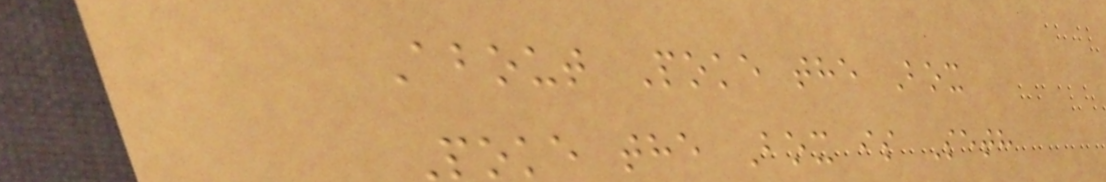About Poke the Box
Poke the Box is Seth
